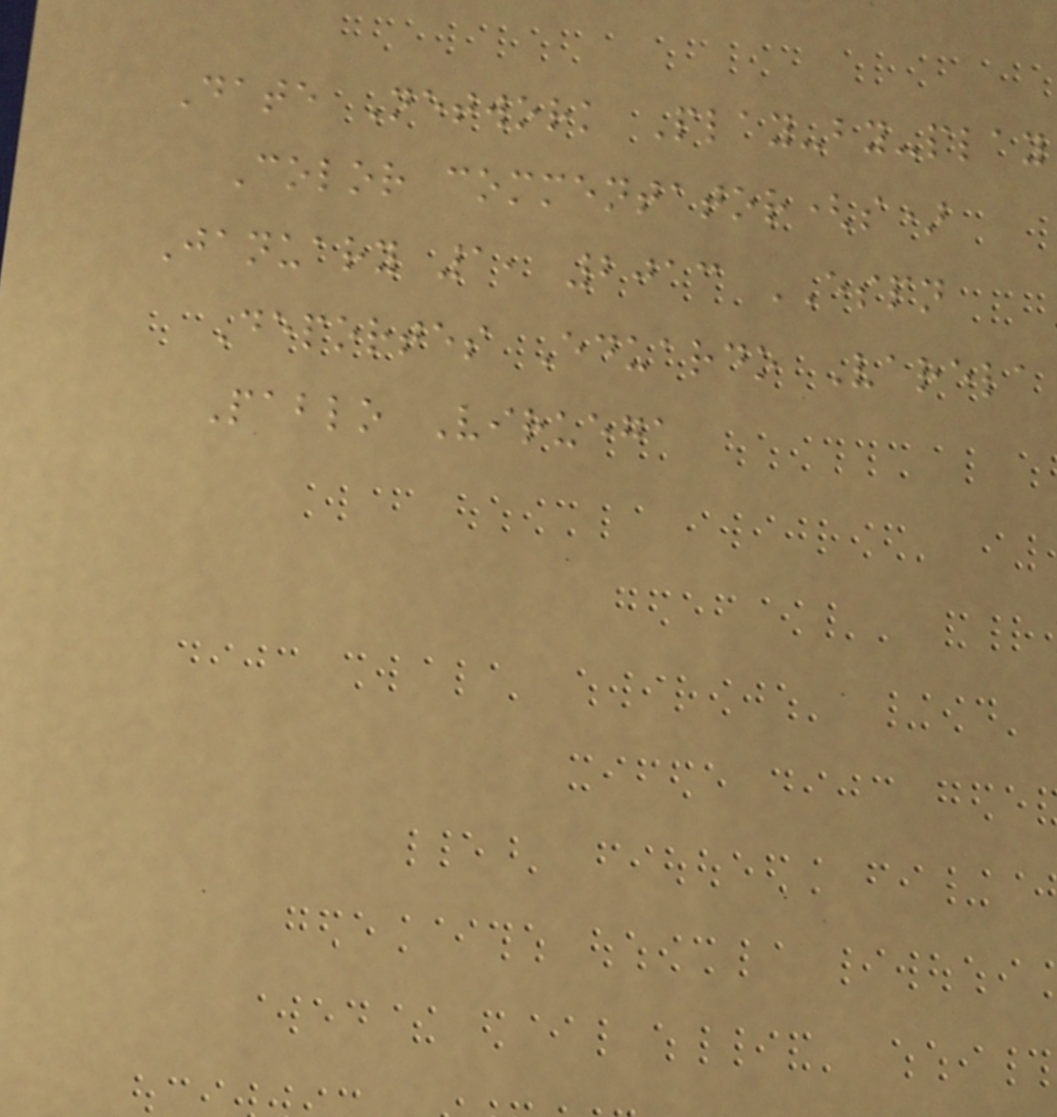Date Network Play-by-play
Color commentator(s)
January 1, 2013 ESPN
Deportes Eduardo Varela
Pablo Viruega
